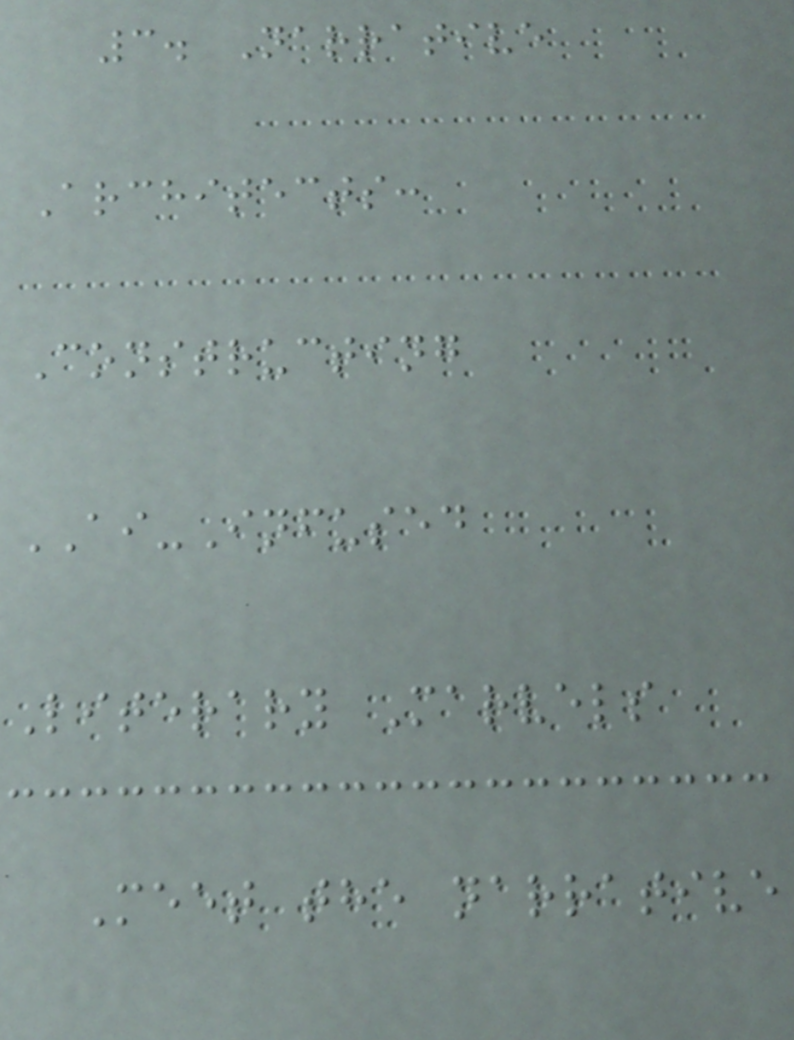3. Narrative
Architects:
Constructing
AI-Infused
Literary Marvels
Meet the narrative
